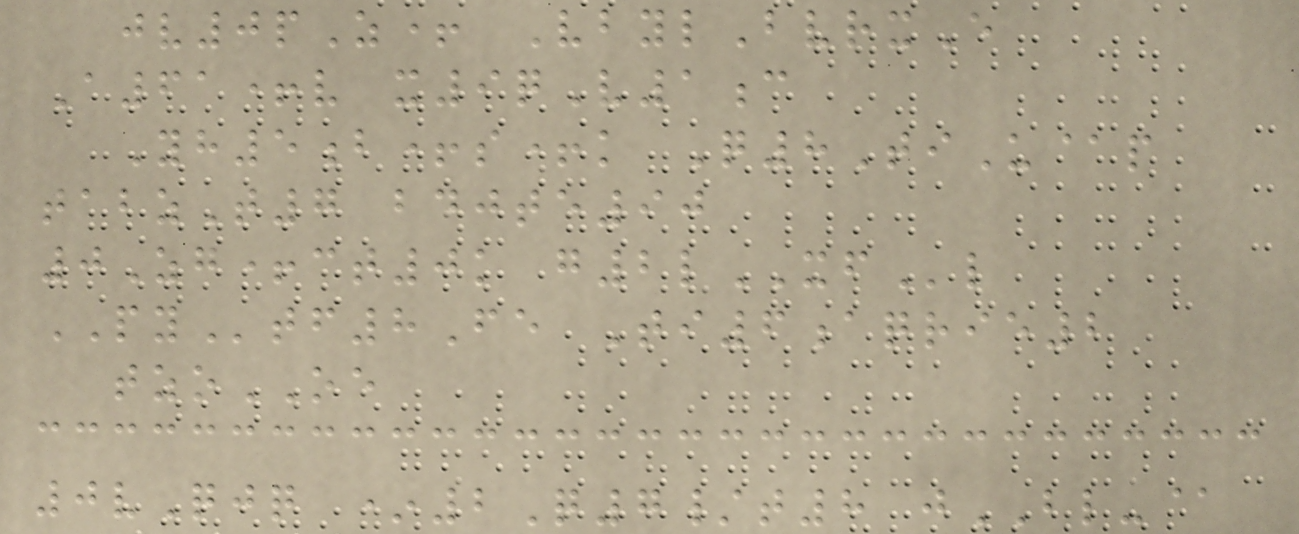jv0pZ+ VbylBvrxE
A61+v x9qV1c
Yh5b+s+k Q8TiU@p
tabzT7 bdjte90
0Zg+ct0k g2lXFl
PYtf8Fe Ti6aqrie2
tzoOE
0vQjq *2Q7/t8 jBL-@
